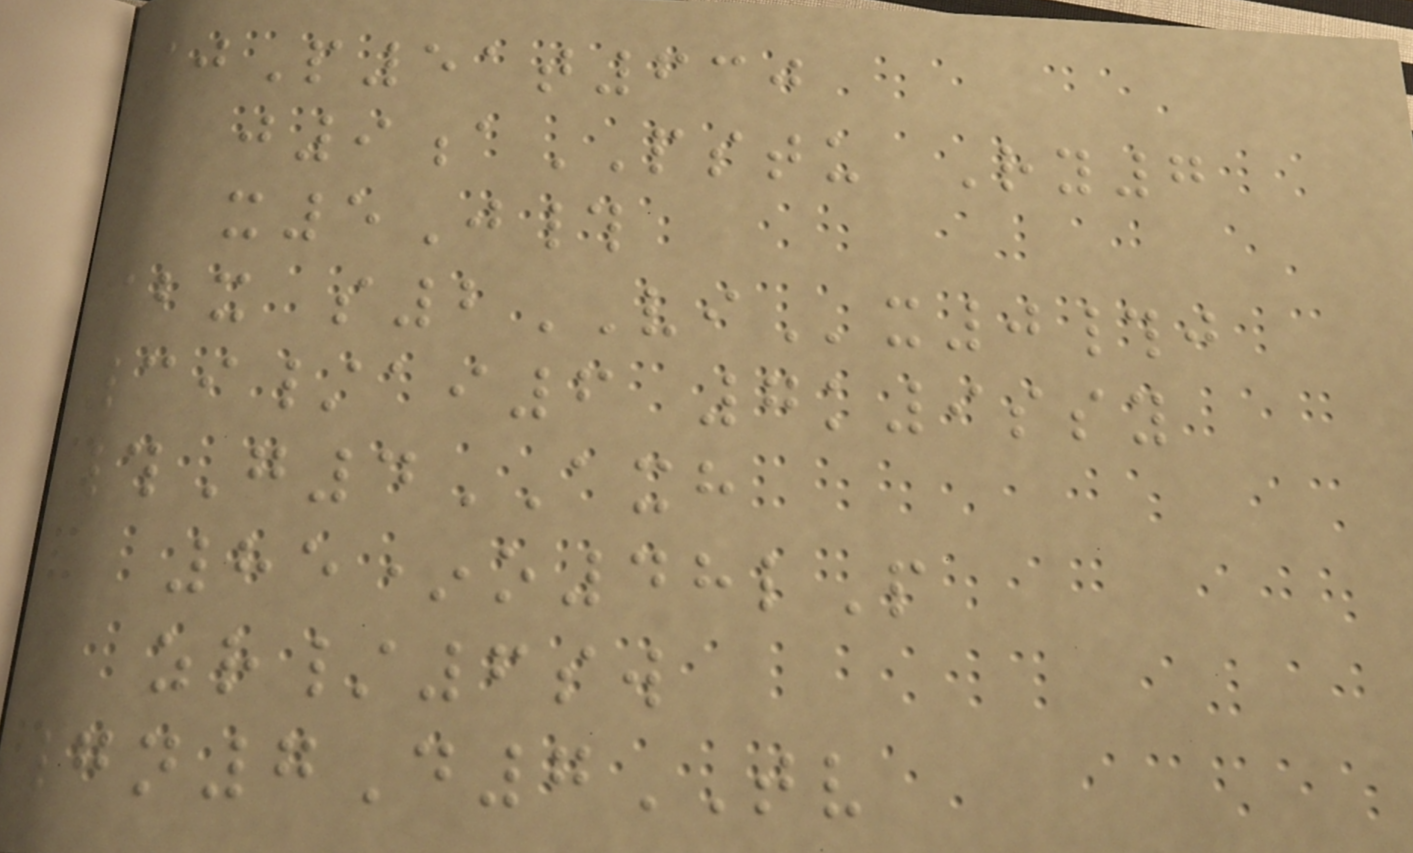mjP51t630
j9aPSTU Ry7
x5J#
fbx s2VIx0#j
39/ai6 7k9ssy
#G4AXH
85*o48lP
zr/6sw
7n7D7TV
